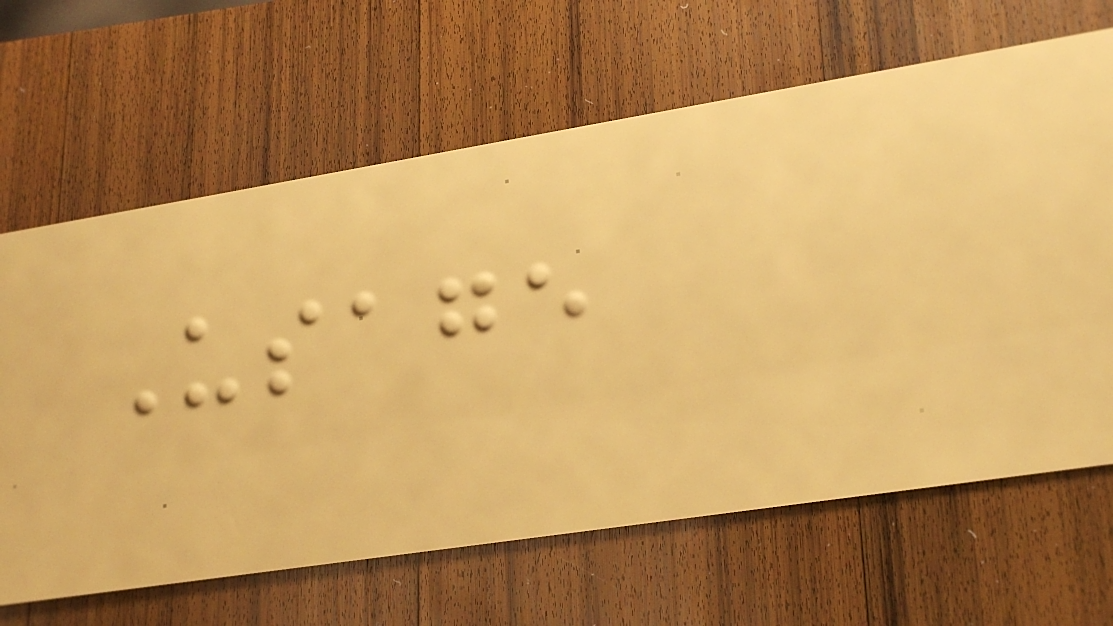Usage
